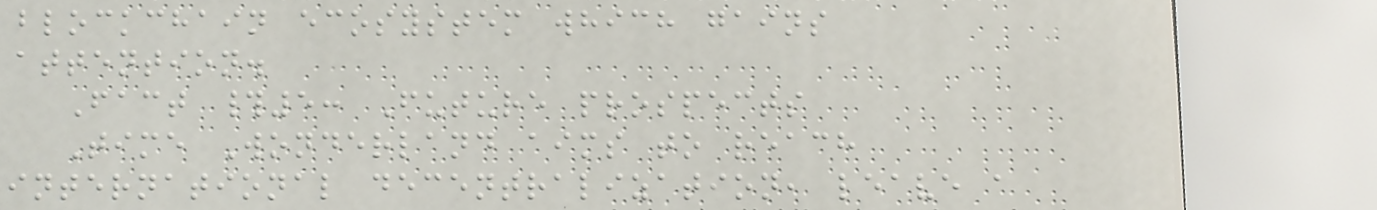blockchain ecosystem which gains
attention.
Fact #5: Future prospects
Time Wonderland aims to reach
international decentralization, leave a
